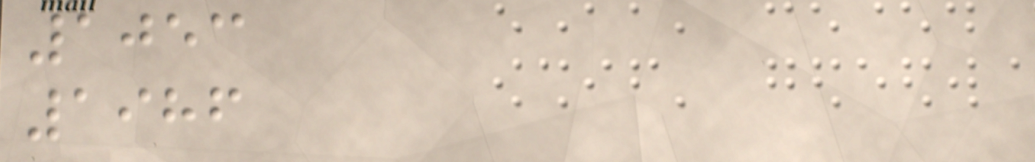1053
1986
